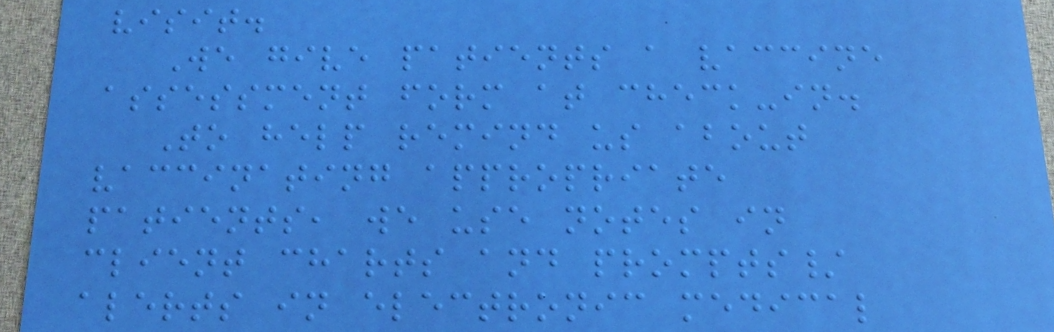visit.
We give patients a vaccine
assessment form at check-in.
To help remind us about
vaccinating appropriate
patients, we use notes in
client charts and prompts/
alerts in electronic medical
